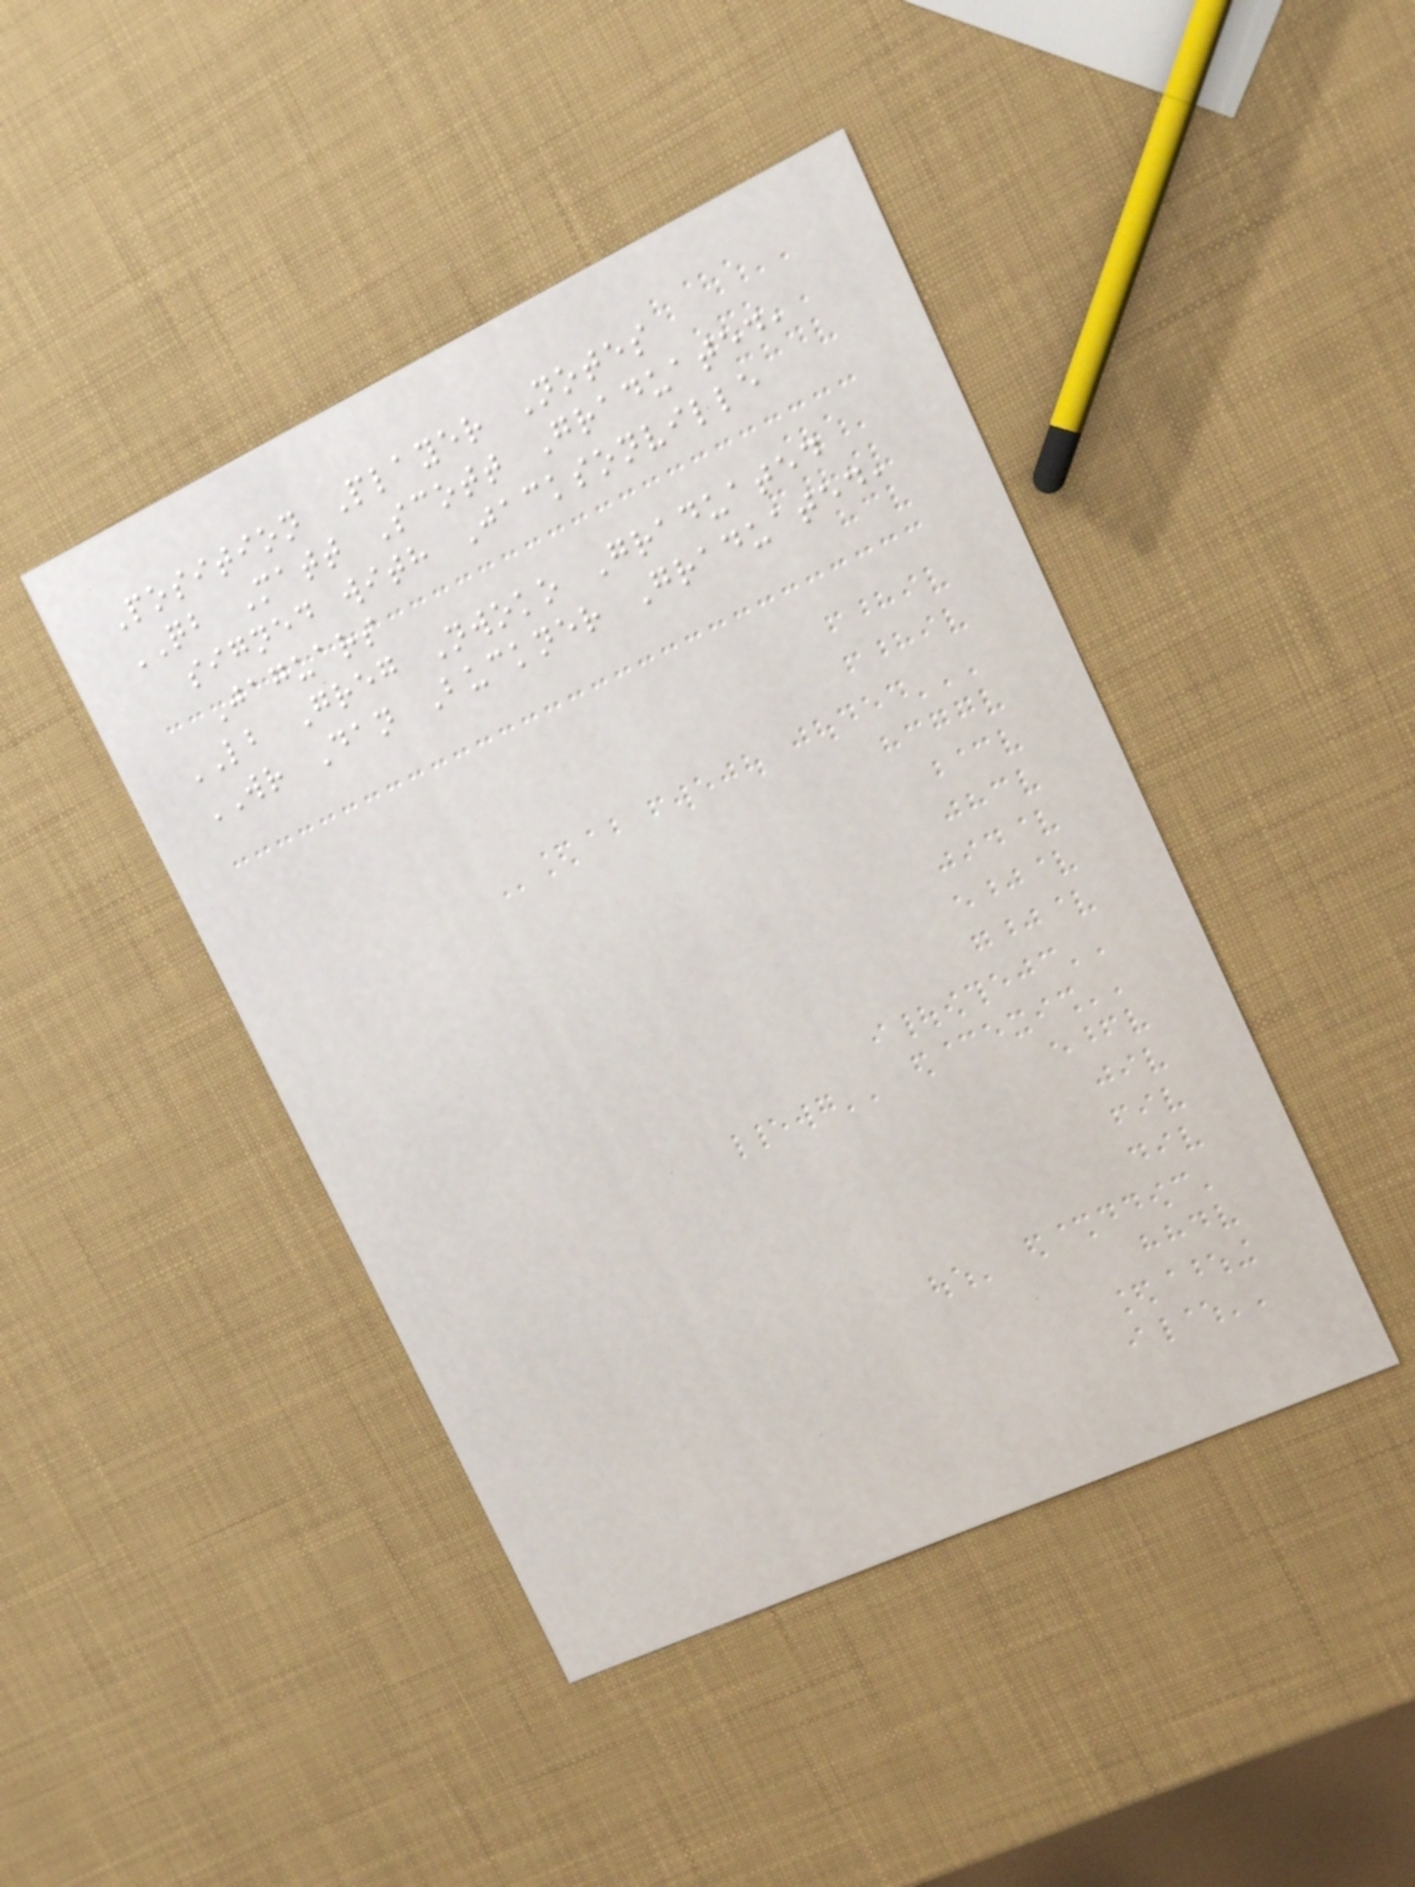Position Player Notes
QB Matt Scott Graduated,
signed with Jacksonville
Jaguars
LB Greg Nwoko Graduated
WR Dan Buckner Graduated,
